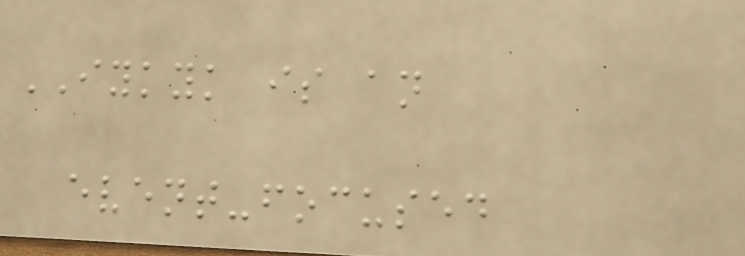IYKYK is an
event-focused
